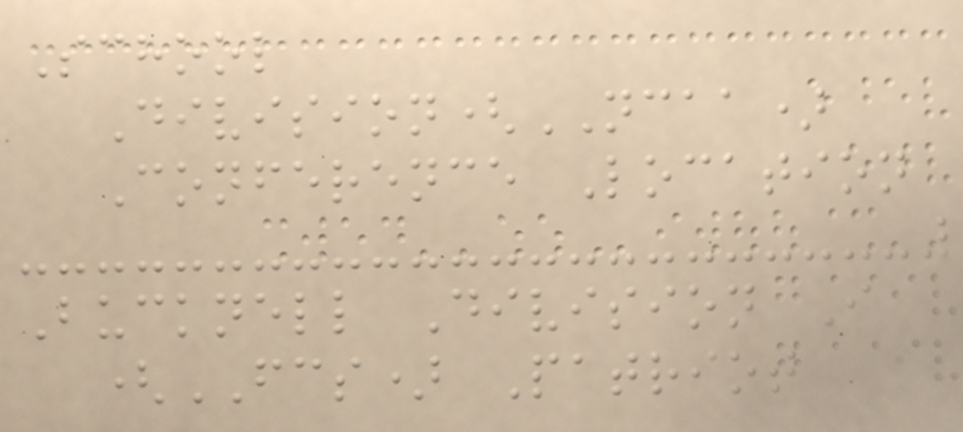School
Division(NCAA)
Conference Location
Bucknell Division I
(FCS) Patriot
